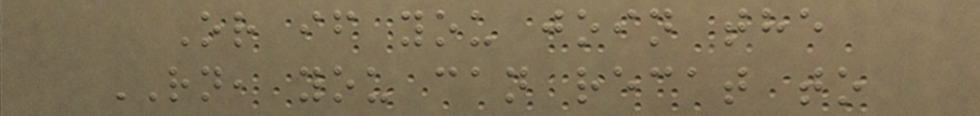Or if you join the
RN, you can recat to
